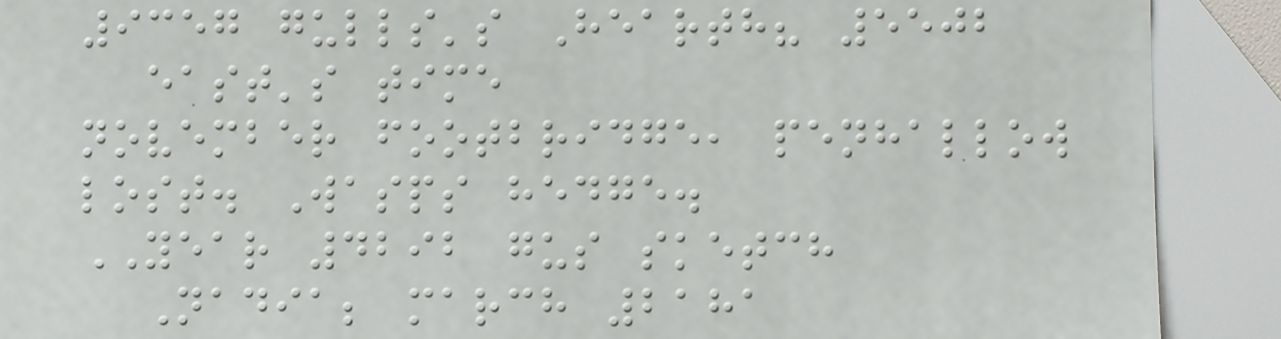9357 gulls's Hearth? 5502
east's time
november footbridge, penhallow
lost. Wasps hedge.
YEAR 4292 gus sketch
Nadia; march 2181
